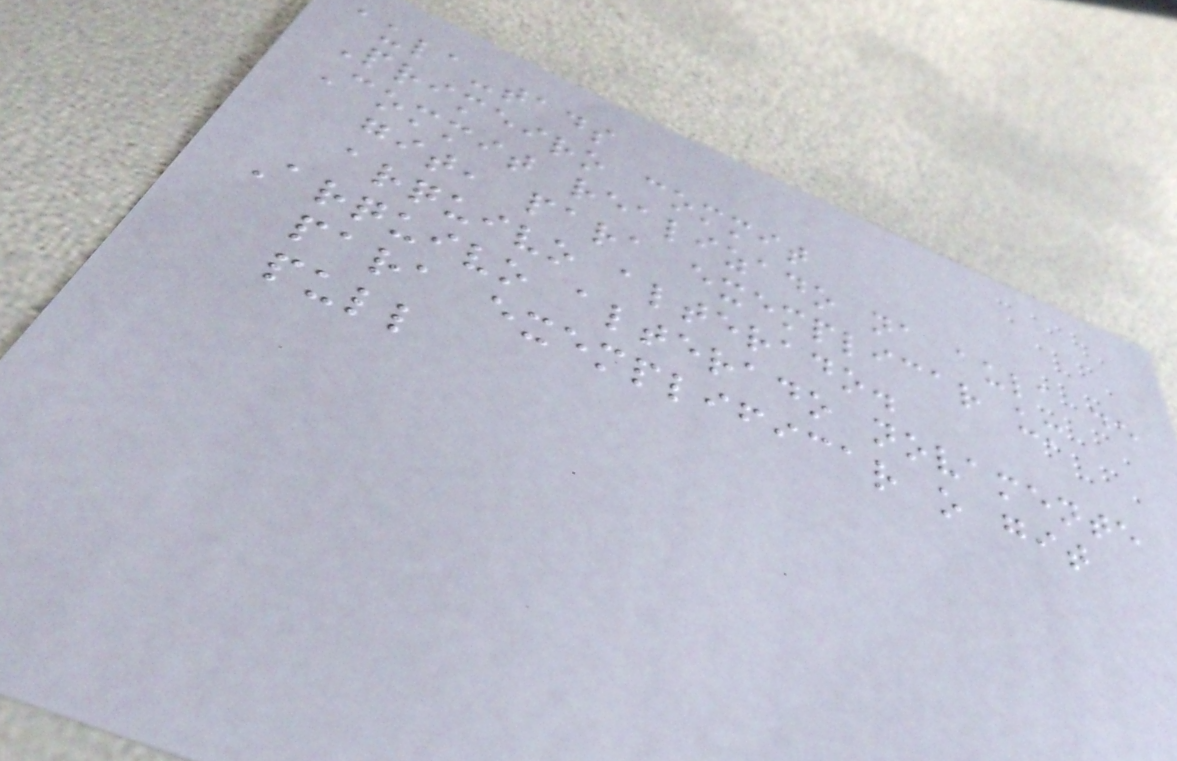aula-tads
Primeiro commit
Commit realizado na aula de
git, para exemplicar um
arquivo alterado.
Arquivo alterado novamente
para exemplificar o git
pull
